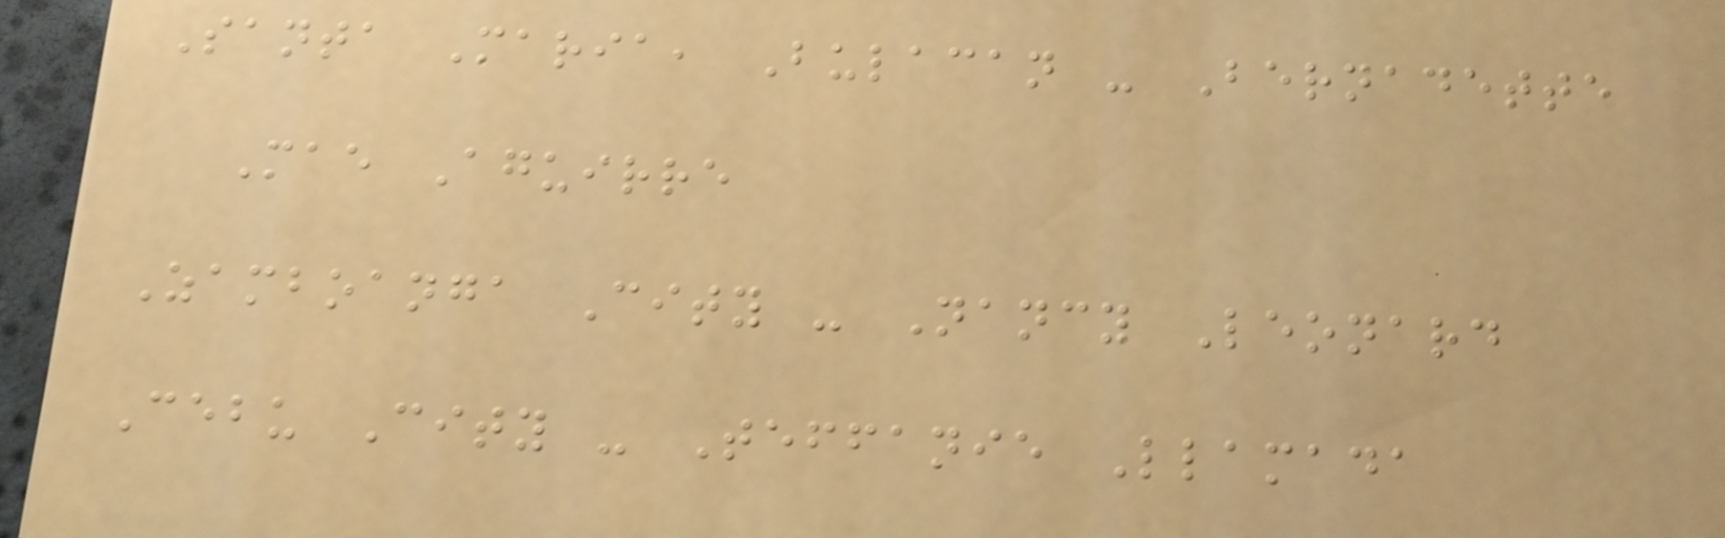Santa Maria, Bulacan - Bernadette
Mae Aguirre
Zamboanga City - Nancy Leonard
Cebu City - Teffanie Llamada
